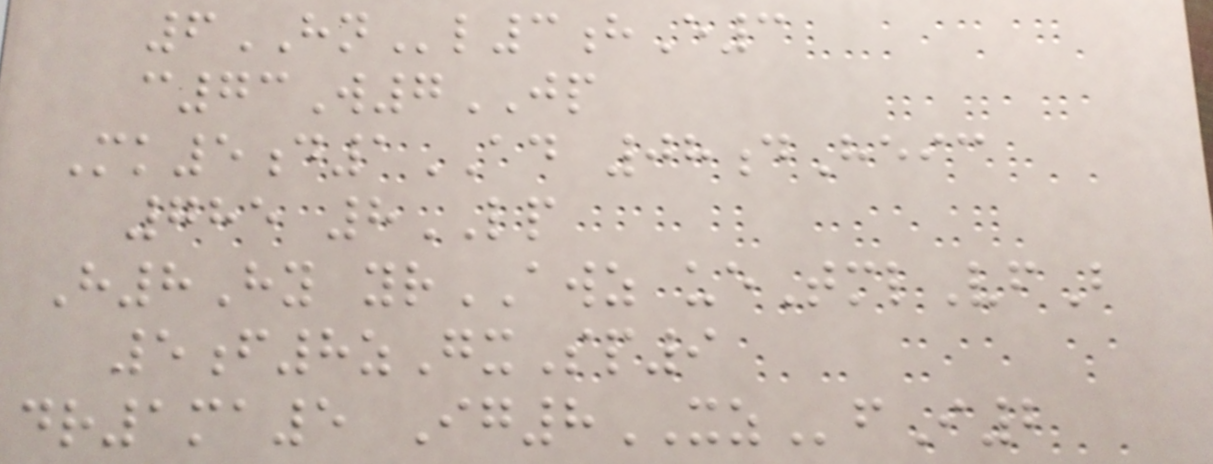6HNl3hE3
c73W7JP
Mk5d1AD 08dHeic
785 8LP
H8Hy yrAWZ ueTmlVfB
5f8zGxSp9
dr1ma5 Ig8XZfI2
